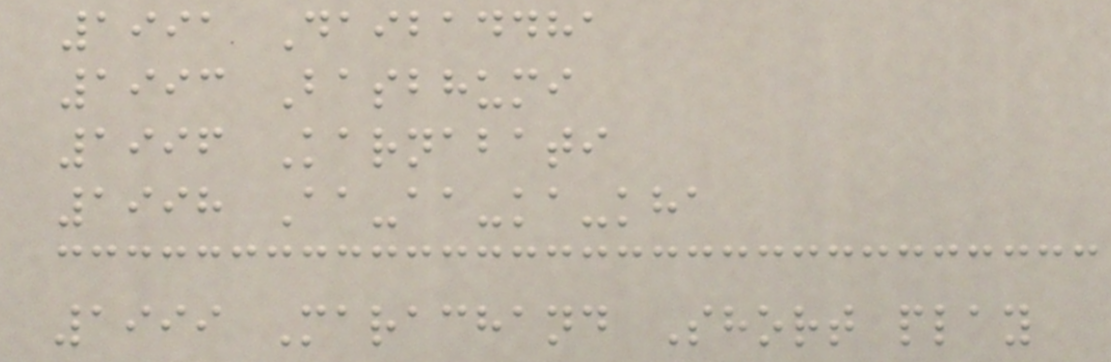1991 Daibaddha
1993 Basbhumi
1996 Karnabati
1998 Aa-aa-ka-kha
1999 Marachand Short play
